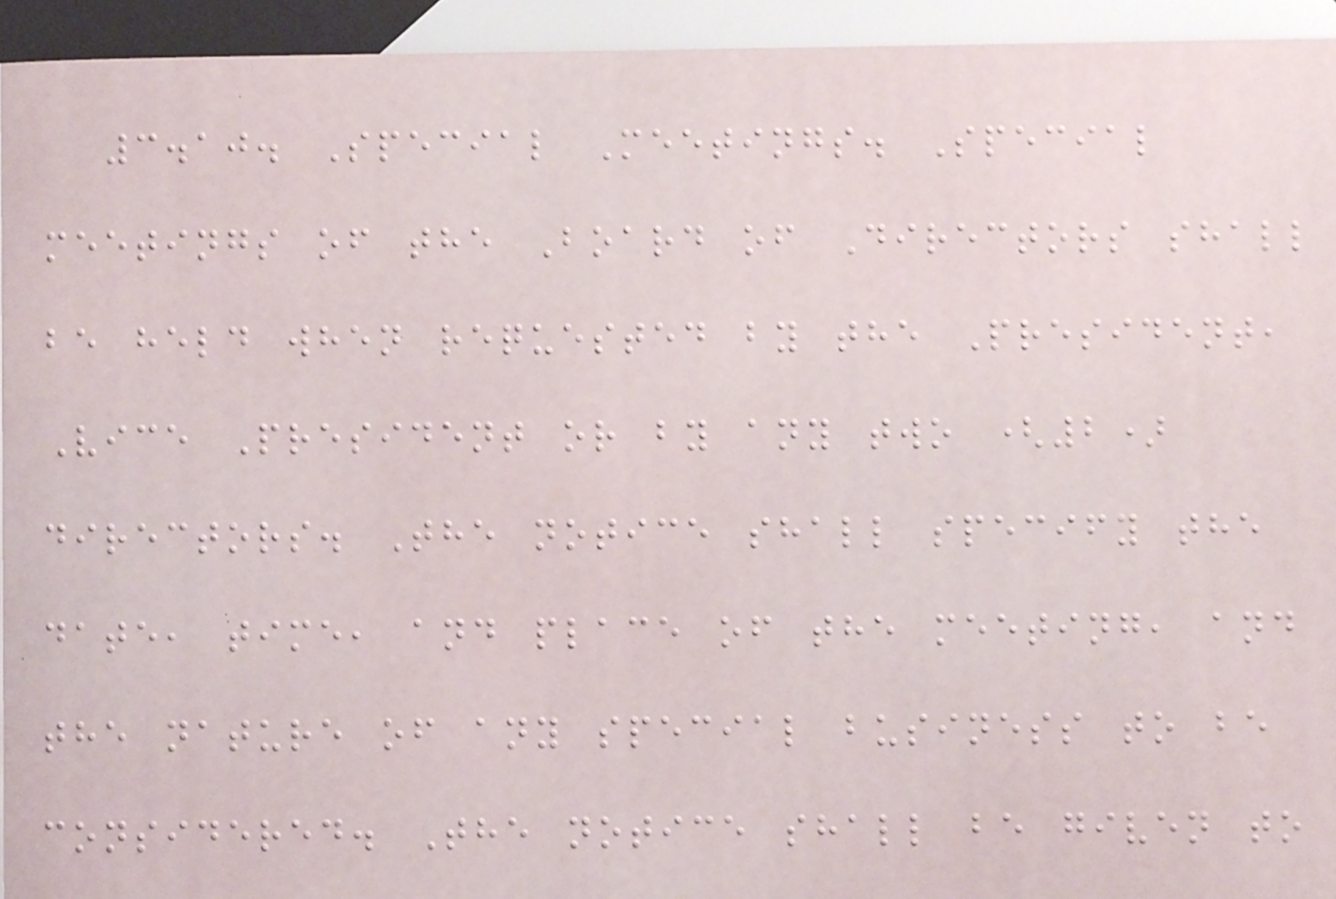3.10. Special Meetings. Special
meetings of the Board of Directors shall
be held when requested by the President,
Vice President or by any two (2)
directors. The notice shall specify the
date, time, and place of the meeting, and
the nature of any special business to be
considered. The notice shall be given to
